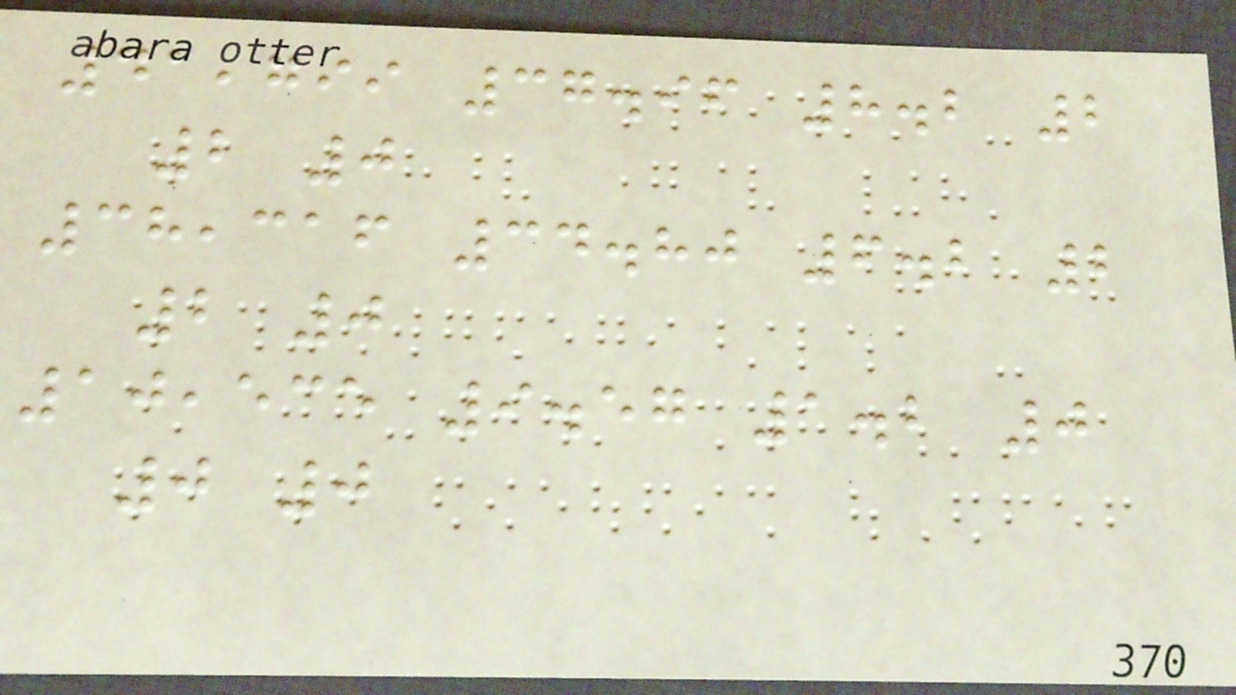41,799 37.96 8.2 2
2 0
38,316 34.80 6.2 2
2 0
10,535 9.57 1.2 0
0 0
